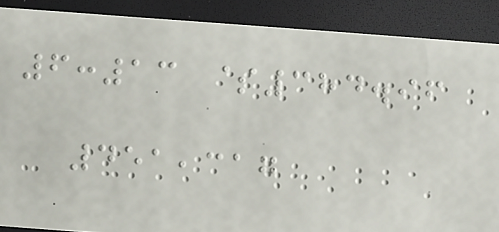6:13 $384.96
451,317
